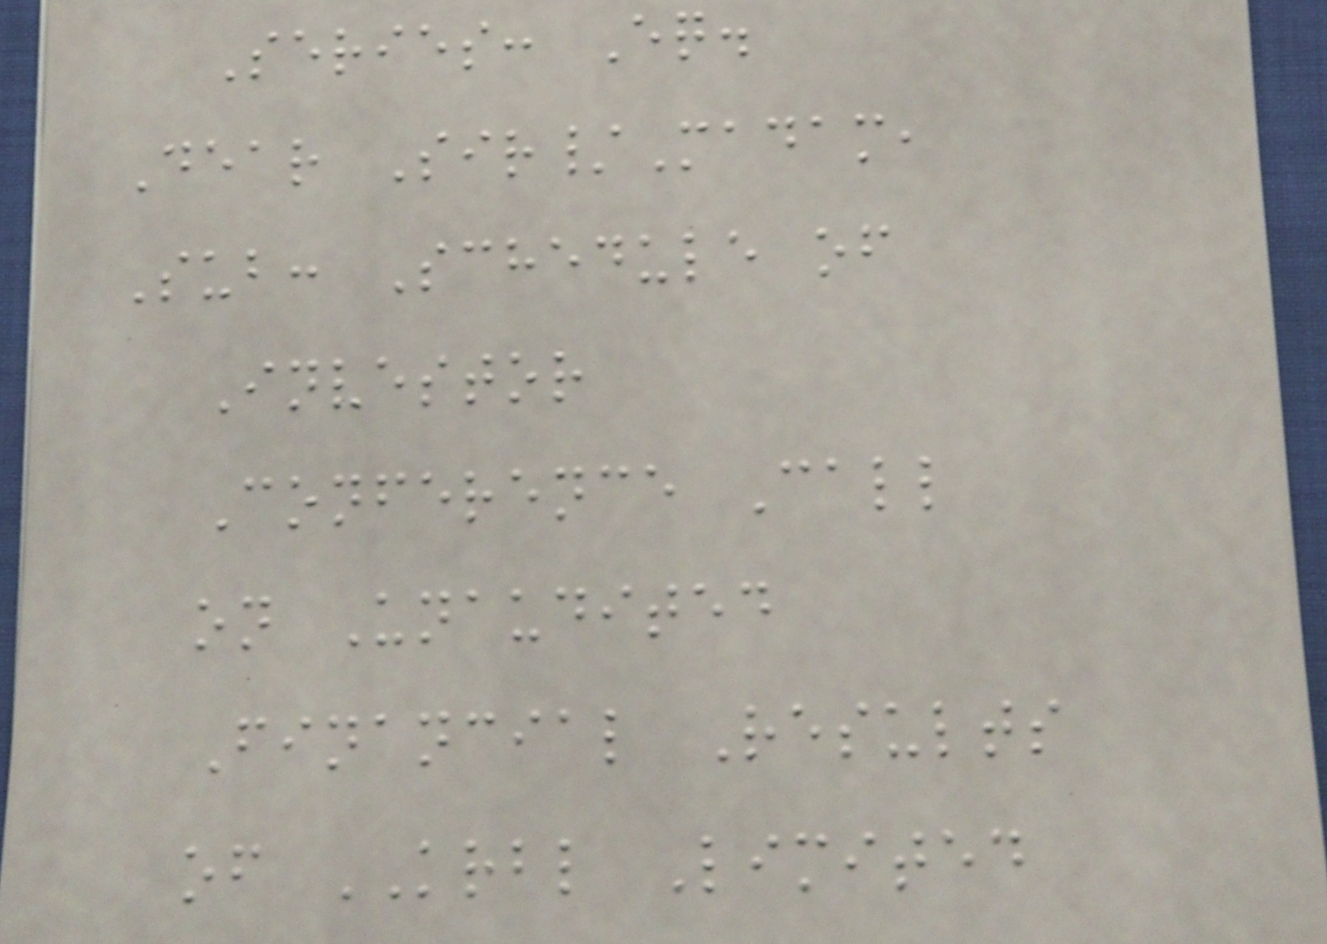Series: Eq.
Dear Sir/Madam,
Sub: Schedule of
Investor
Conference Call
on Unaudited
Financial Results
of KRBL Limited
